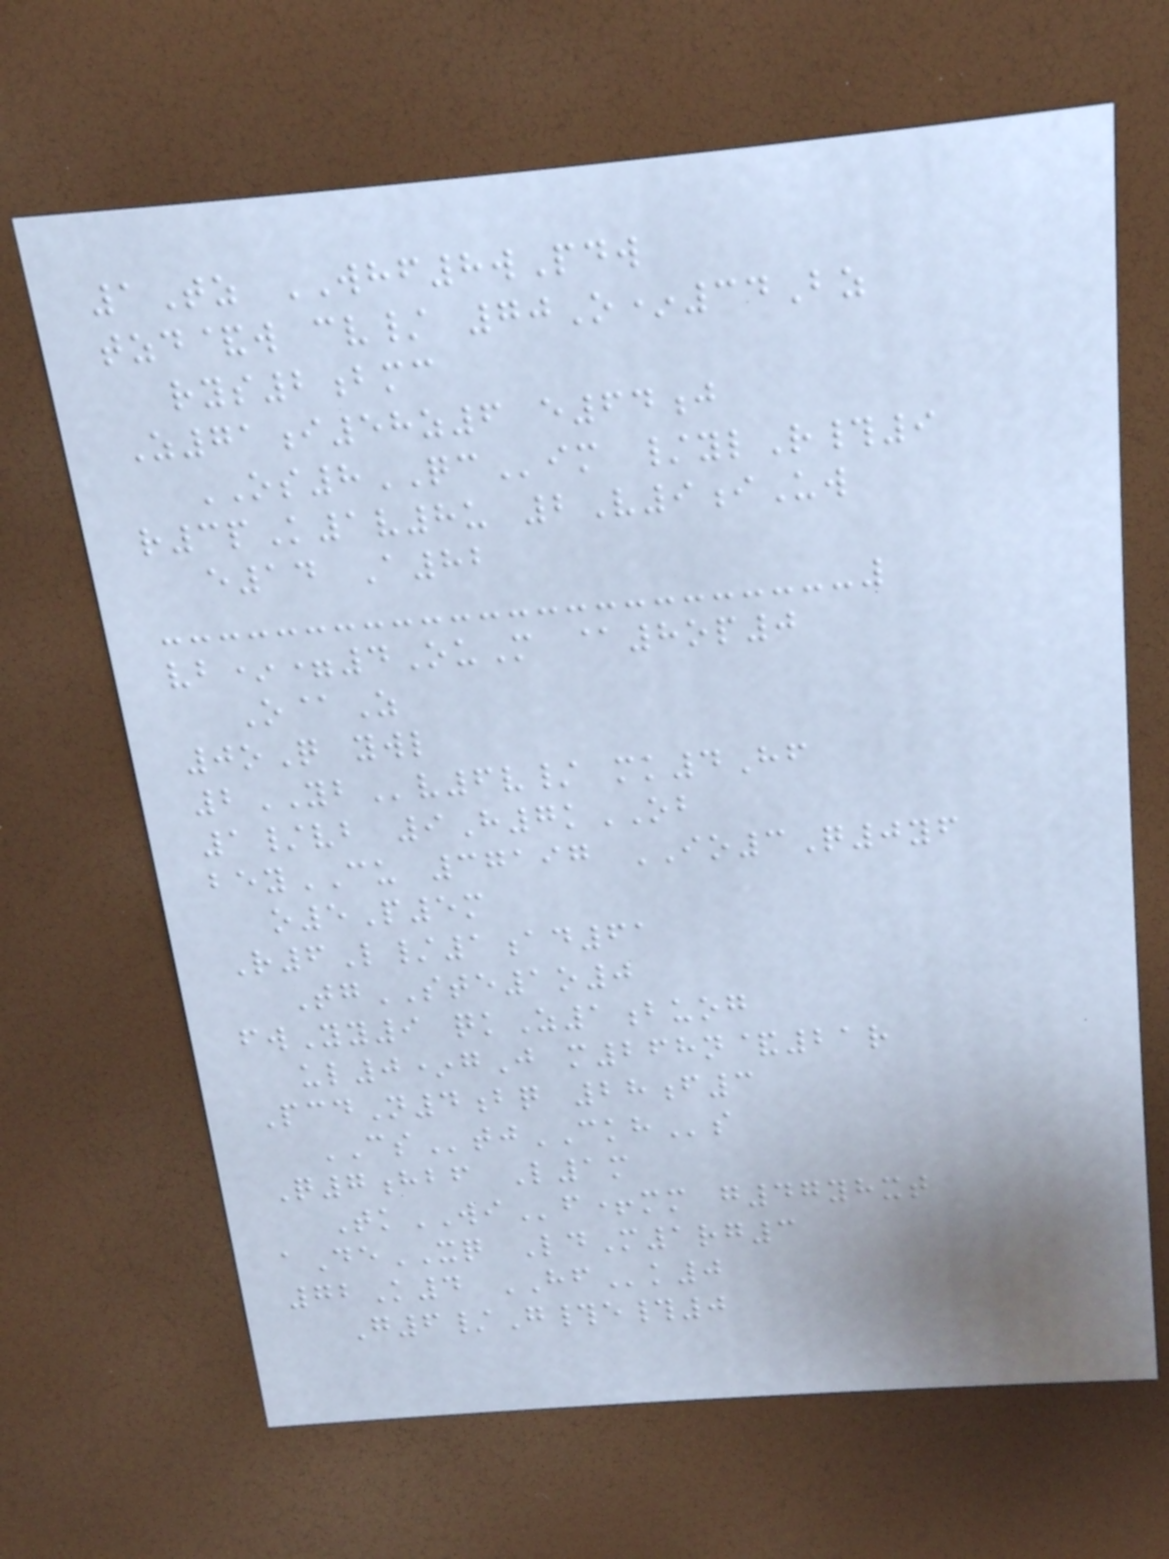1Tz WHF8wPdw
tzd&w cv/ 70O*34Bz
rys2bmc
Z71i58z6 e64j
OS8QCim /ylR#9
r3pK1v8u 2V9iUw
e14 A82
vb*=4OuM @8op0
O@Z
0oQ ywl
2YBv6v/ mk4Hf
1/vb 9H7kOB
beyCU 37197 IO3Q0yf
o5P5m
R6L/1ad61
TgSTE1o0
fwYy9 qkZ1buog
ul0*gJ m268n&21r
PcdN4bq 28f3
CStjCKHs
Q7hbf L1m
TkWIf+mm g47yhxt
aDeXQ LdM1rg3
72K4 HFk0
G6/G#e#0
